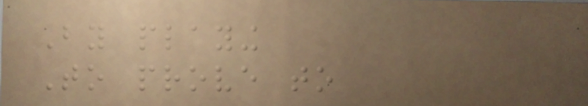By playing
To prove to
